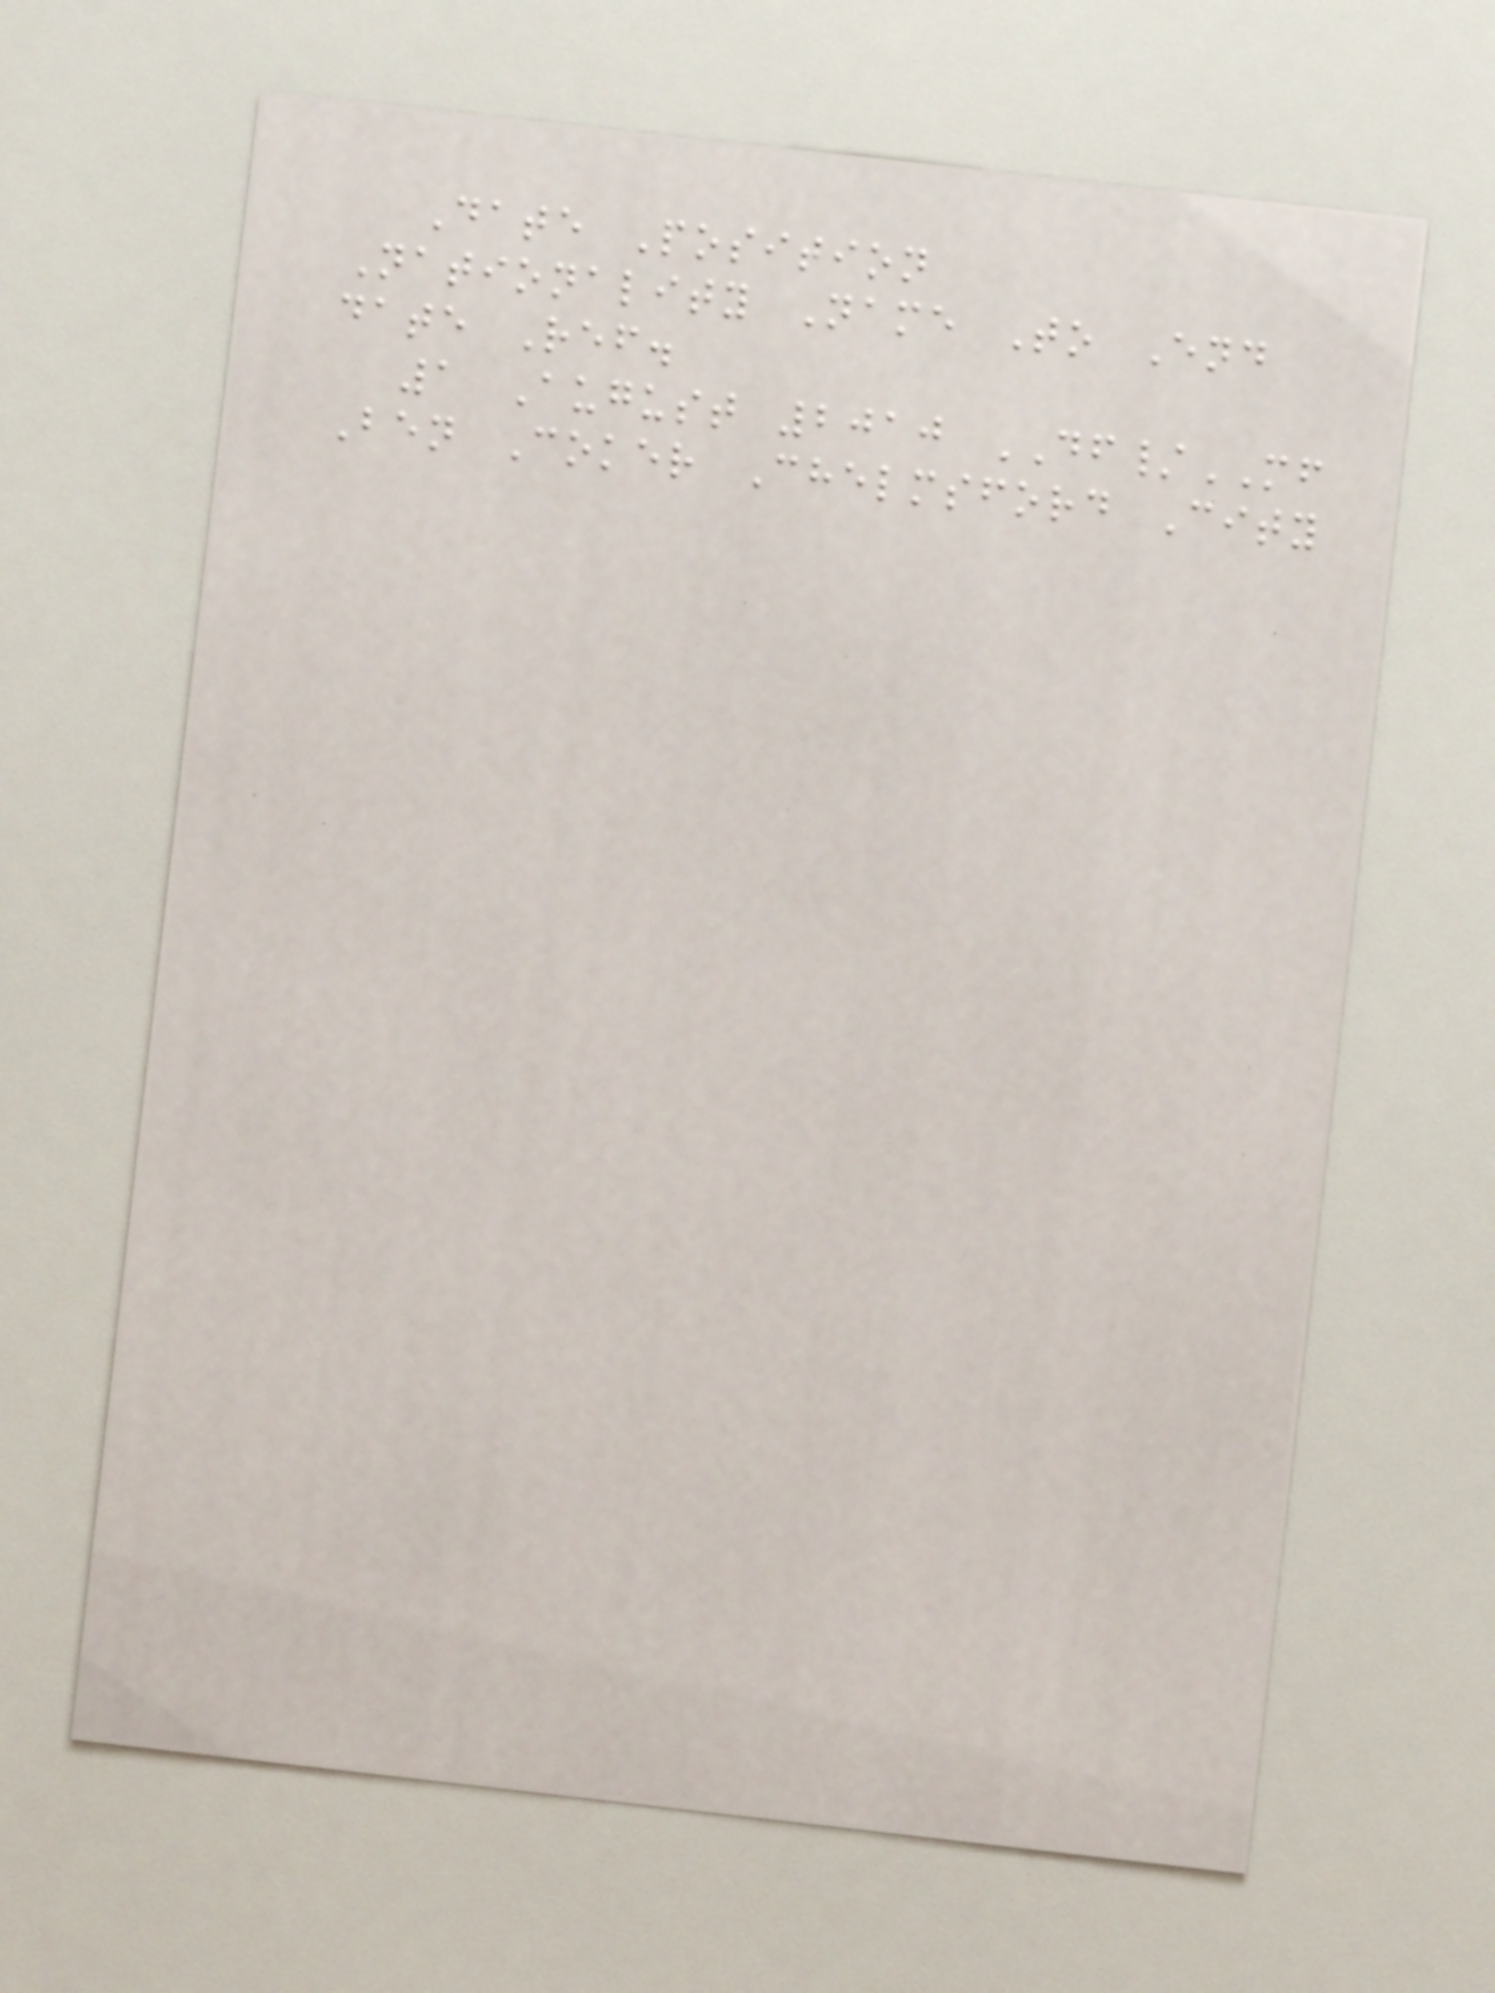Date Position
Nationality Name To End
date Ref.
1 August 2010 DF/MF
Ben Coker Chelmsford City
